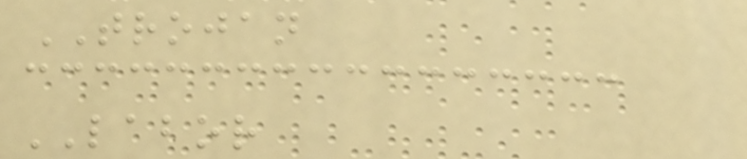TROJAN
LABOR
